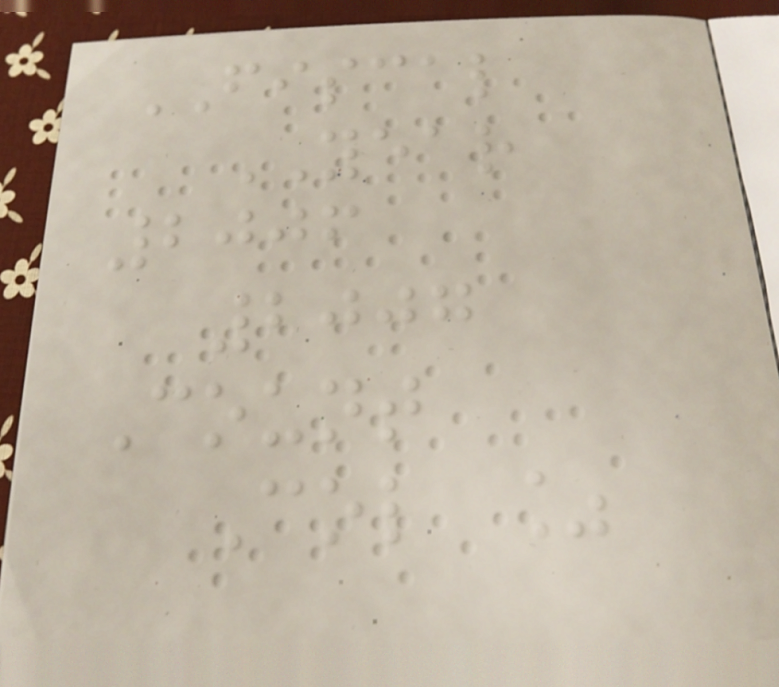FISCAL
YEAR
2006
2007
Count
Col %
